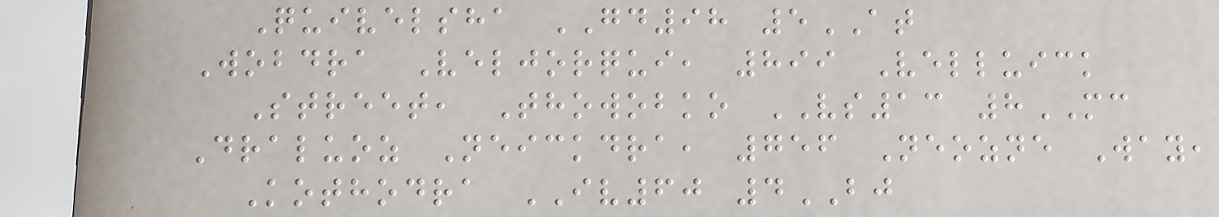Quivelsha GD98 5AT
Wobdra Veljorqui, 899 Velluick
Street, Thowobko VS13 8MC
Draluoz Neickdra, 756 Neozne Way,
Kothodra IV60 4BJ
